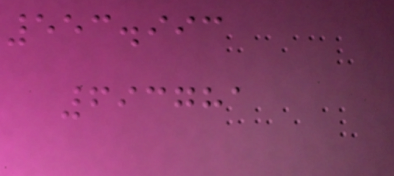553.993
693781
